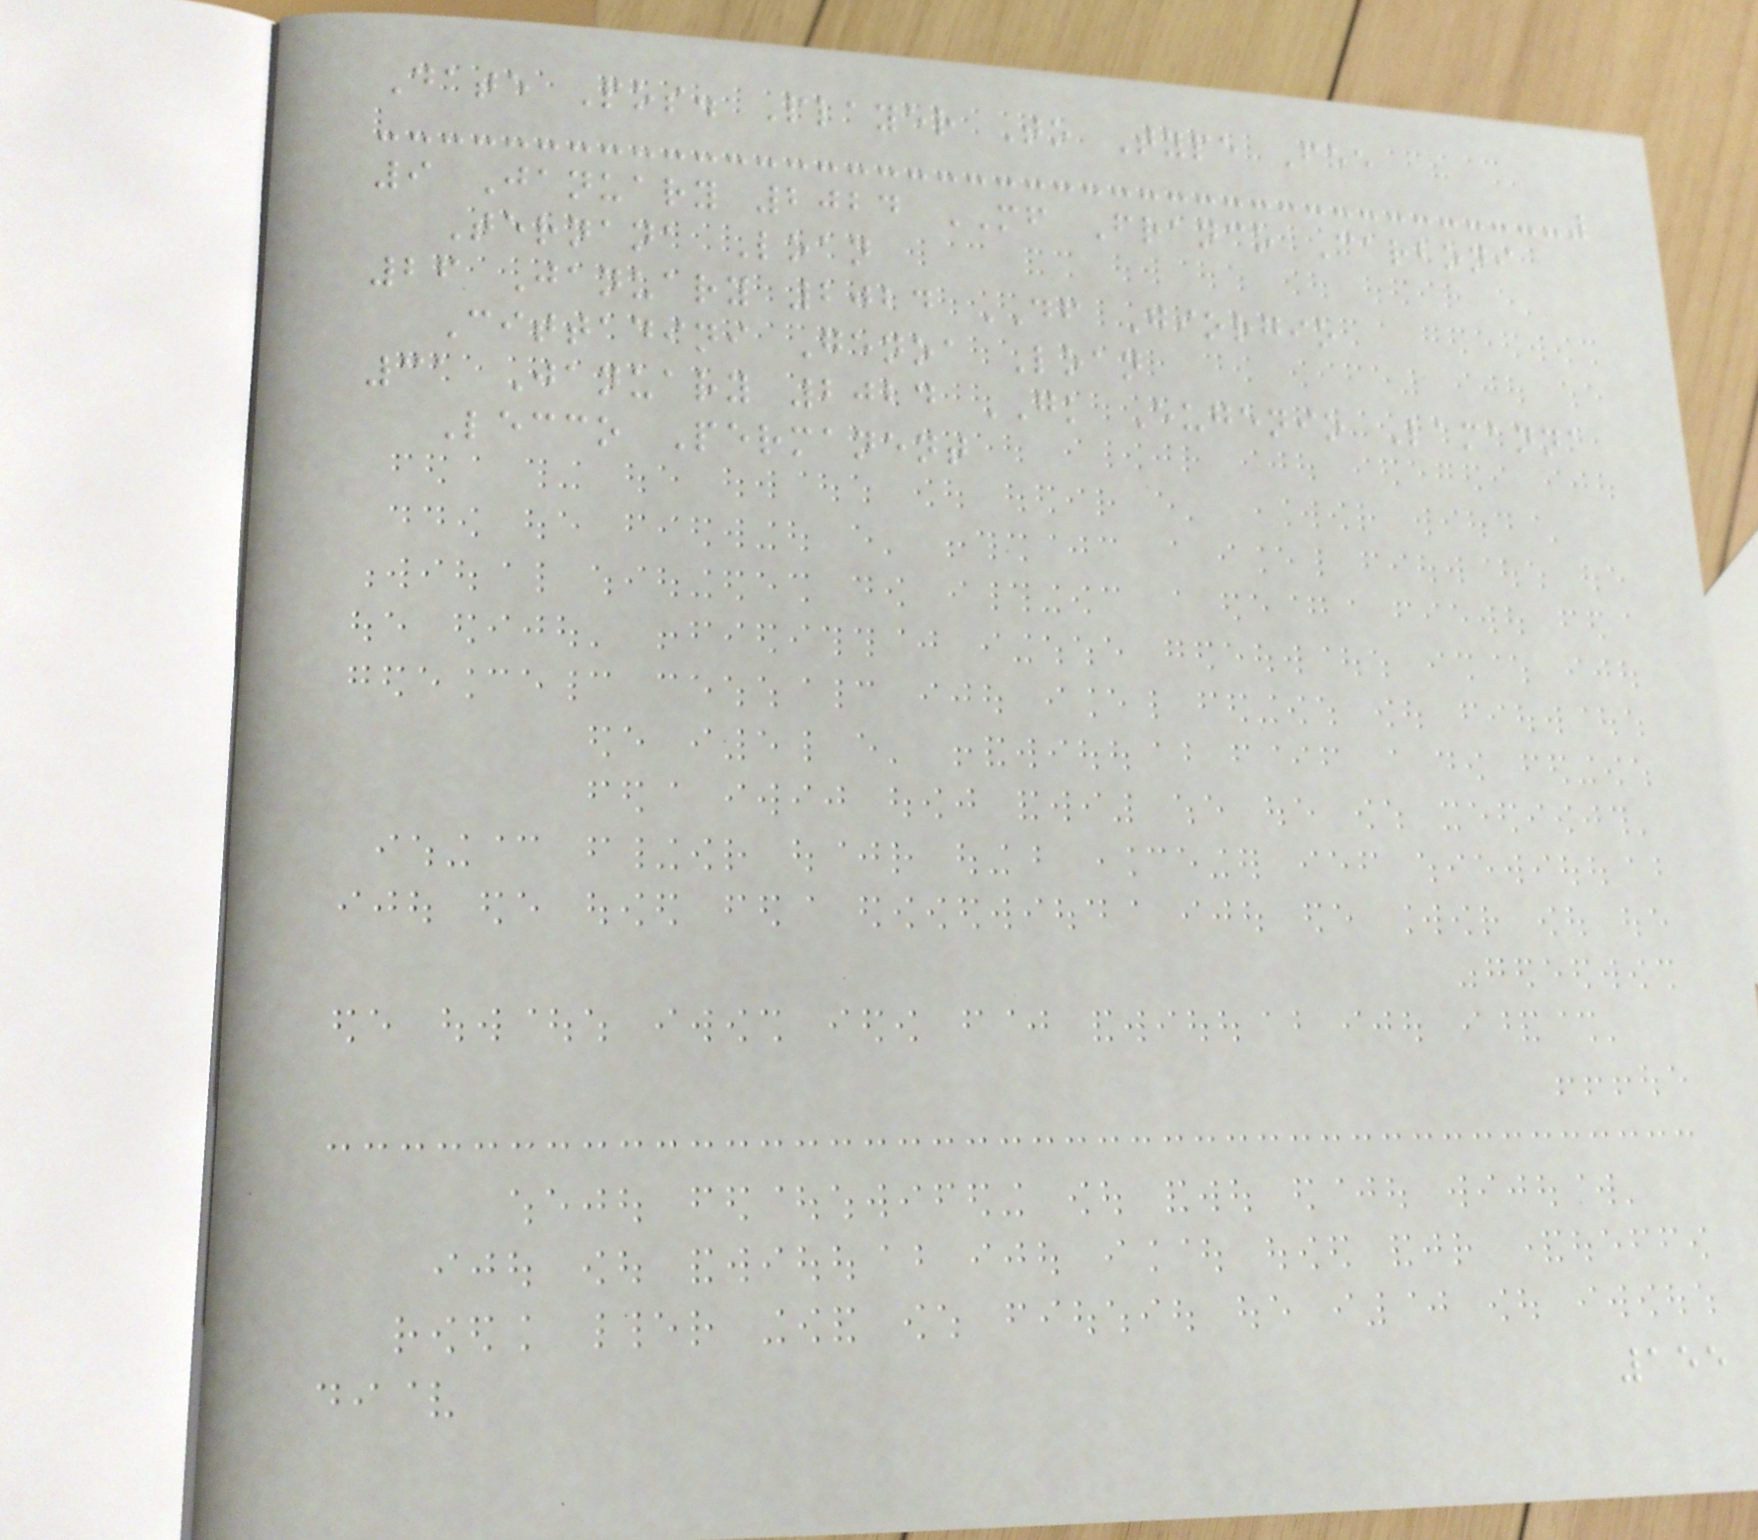Date Pos. Player To Type Fee
9 January 2024 MF Franco Carboni
Ternana Loan
26 January 2024 DF Giorgio
Cittadini Genoa Loan
31 January 2024 GK Eugenio Lamanna
Lecco Permanent
155
